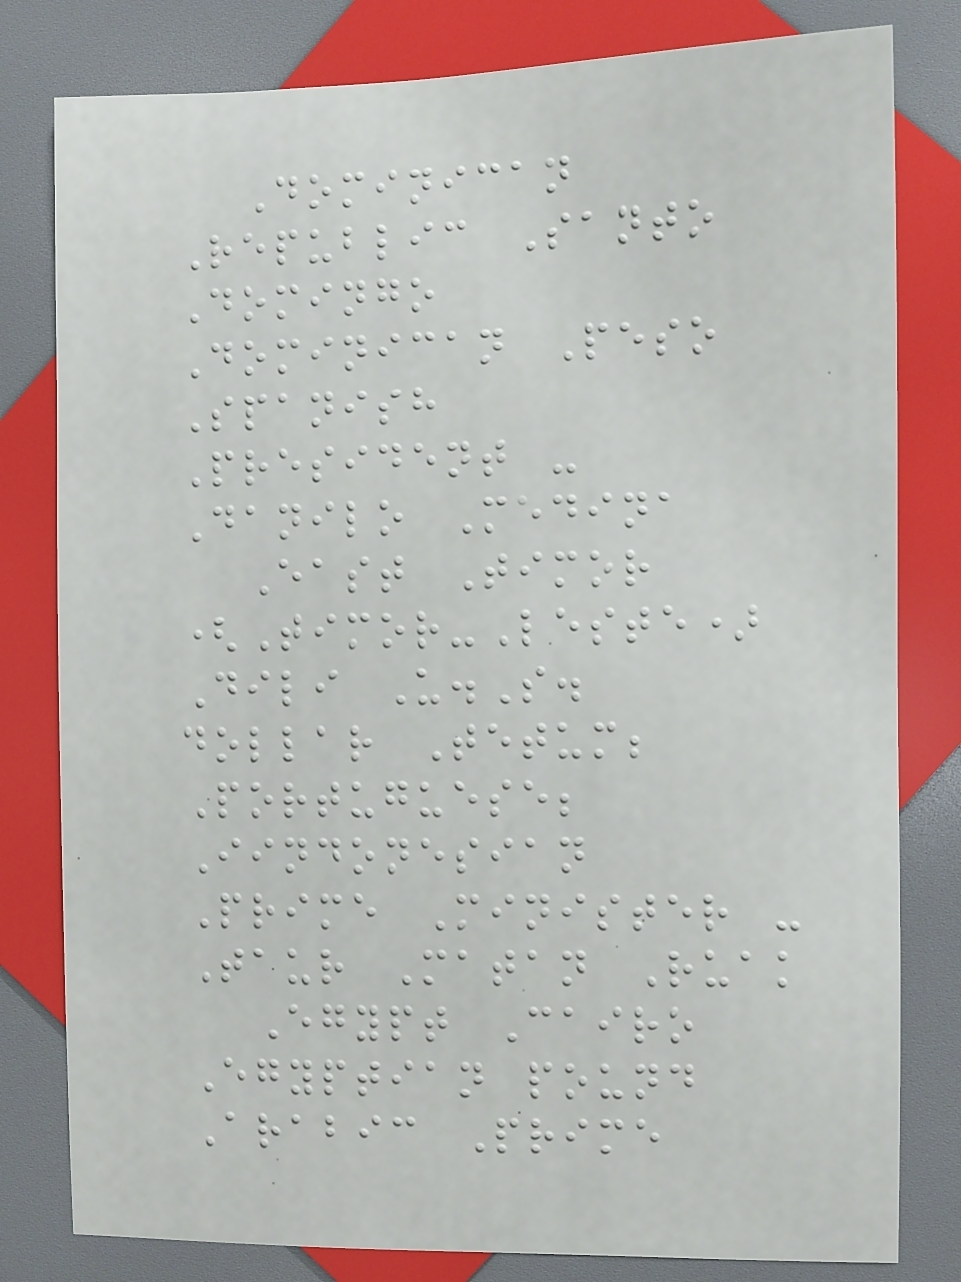Dominican
Republic Santo
Domingo
Dominican Peso
Spanish
President -
Danilo Medina
East Timor
(Timor-Leste)
Dili U.S.
dollar Tetum;
Portuguese;
Iindonesian
Prime Minister -
Taur Matan Ruak
Egypt Cairo
Egyptian pound
Arabic Prime
